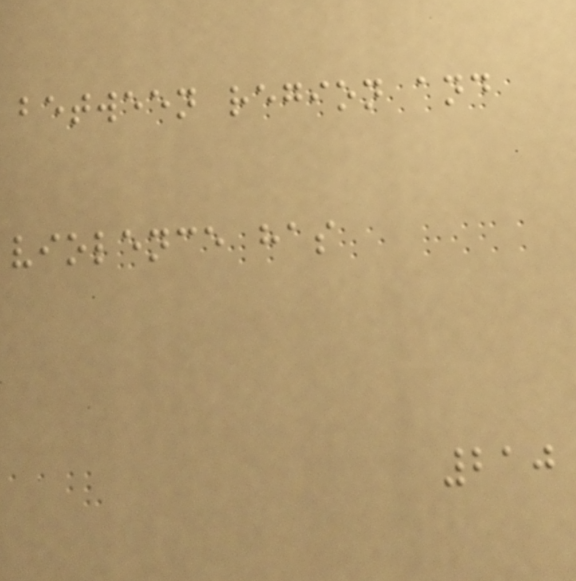between region and
violence has
210
